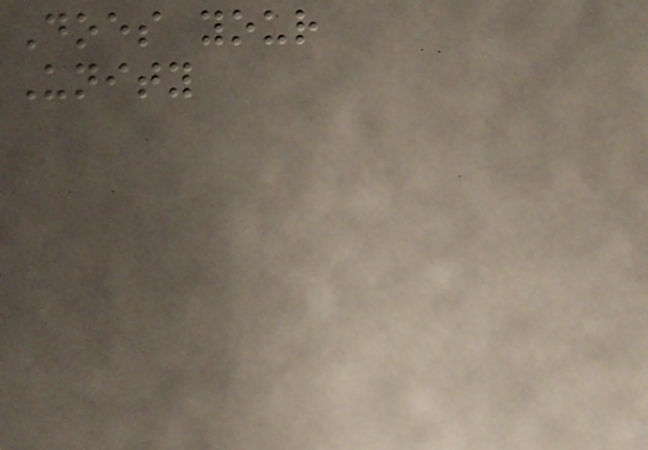Does your
Unity
